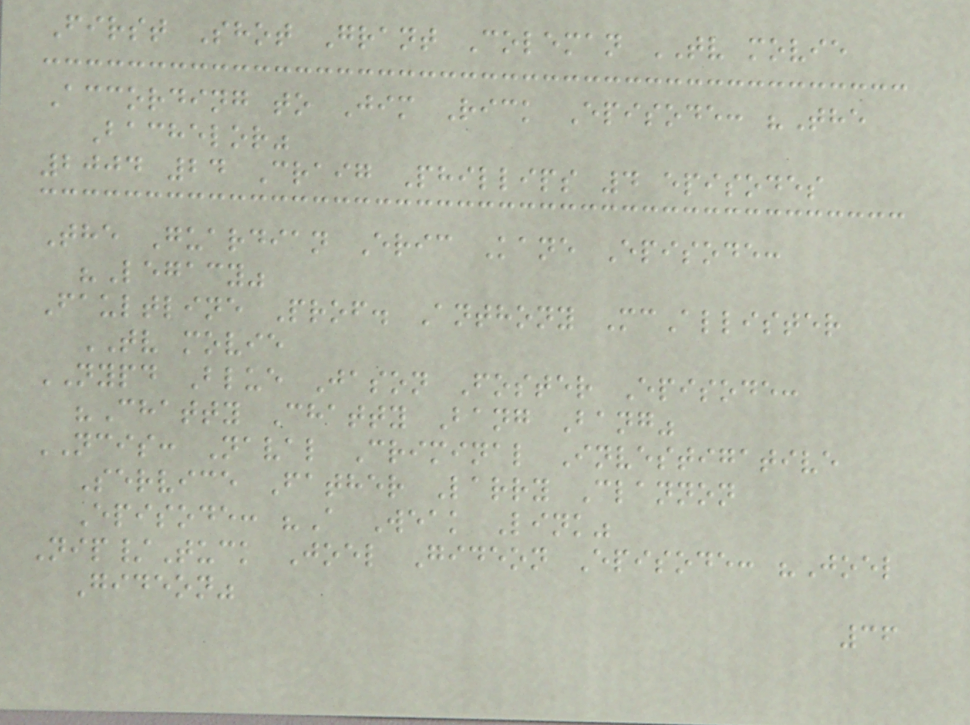First Shot Grant Coleman TV movie
According to Jim Rick Episode: "The
Bachelor"
2004 24 Craig Phillips 4 episodes
The Guardian Eric Kane Episode:
"Legacy"
Faultline Prof. Anthony McAllister
TV movie
NYPD Blue Jason Foster Episode:
"Chatty Chatty Bang Bang"
NCIS: Naval Criminal Investigative
Service Father Larry Clannon
Episode: "A Weak Link"
Nip/Tuck Joel Gideon Episode: "Joel
Gideon"
36
